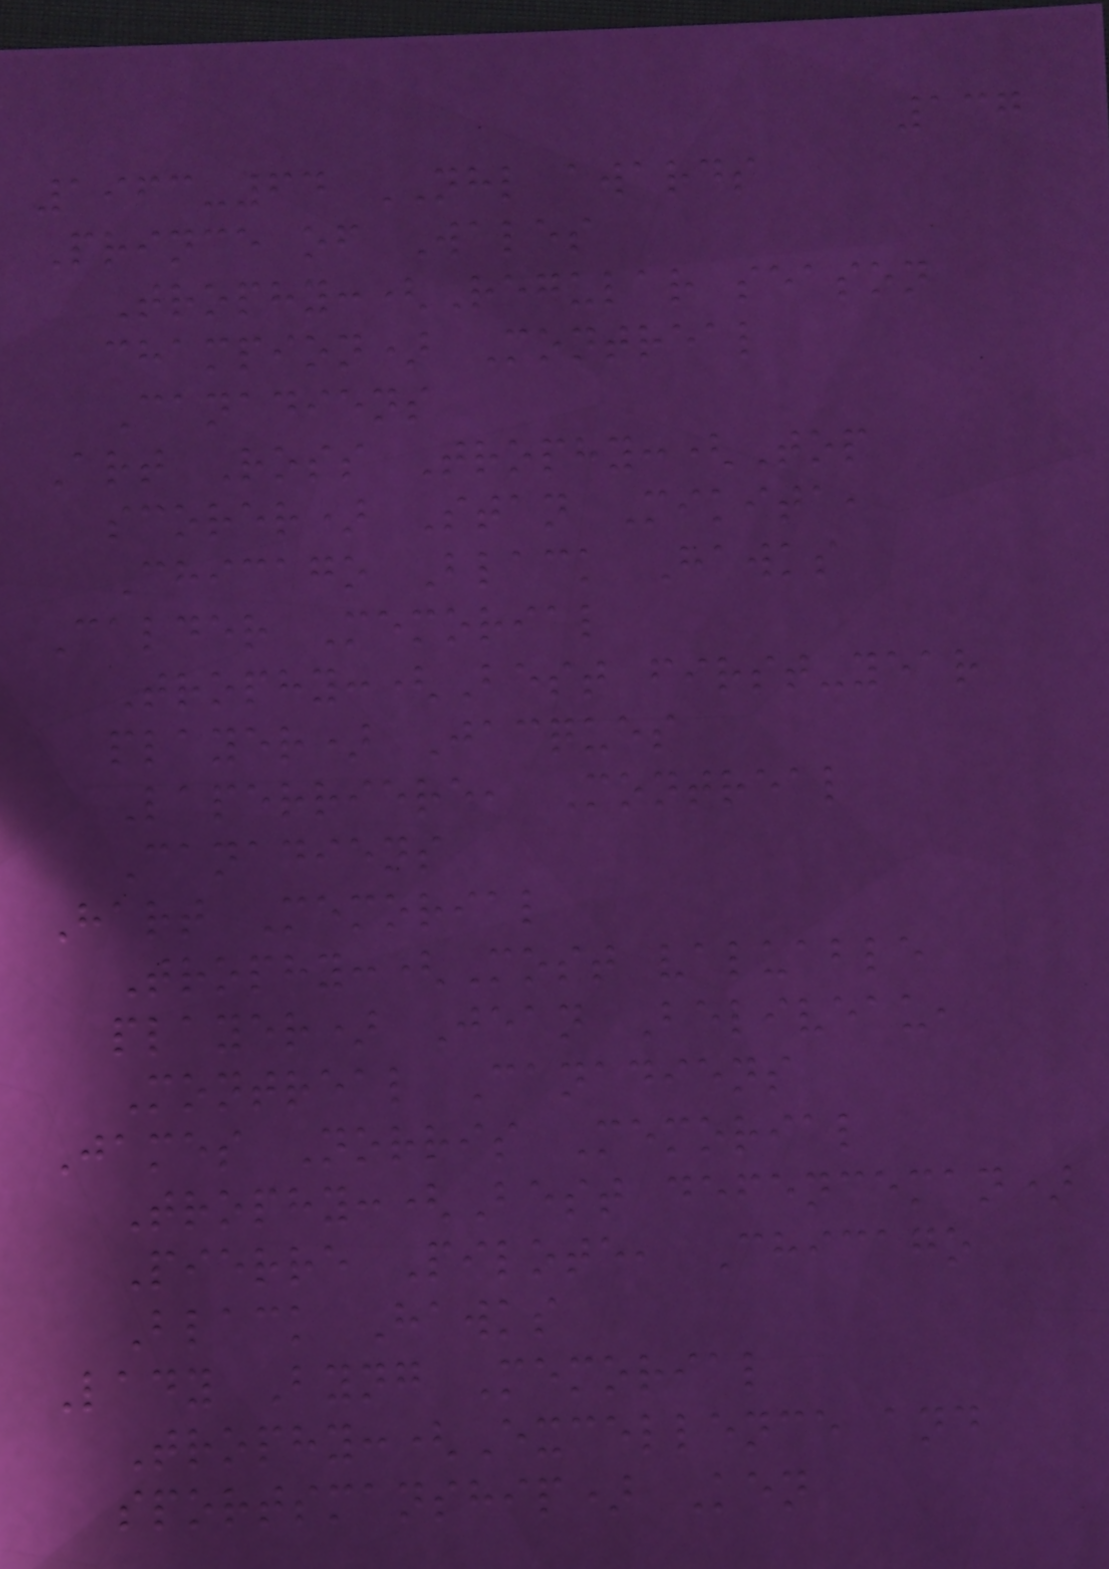137
1963-64 NHL awards
Prince of Wales
Trophy:(Regular season
champion) Montreal
Canadiens
Art Ross Trophy:(Top
scorer) Stan Mikita,
Chicago Black Hawks
Calder Memorial
Trophy:(Best first-year
player) Jacques
Laperriere, Montreal
Canadiens
Hart Memorial
Trophy:(Most valuable
player) Jean Beliveau,
Montreal Canadiens
James Norris Memorial
Trophy:(Best defenceman)
Pierre Pilote, Chicago
Black Hawks
Lady Byng Memorial
Trophy:(Excellence and
sportsmanship) Ken
